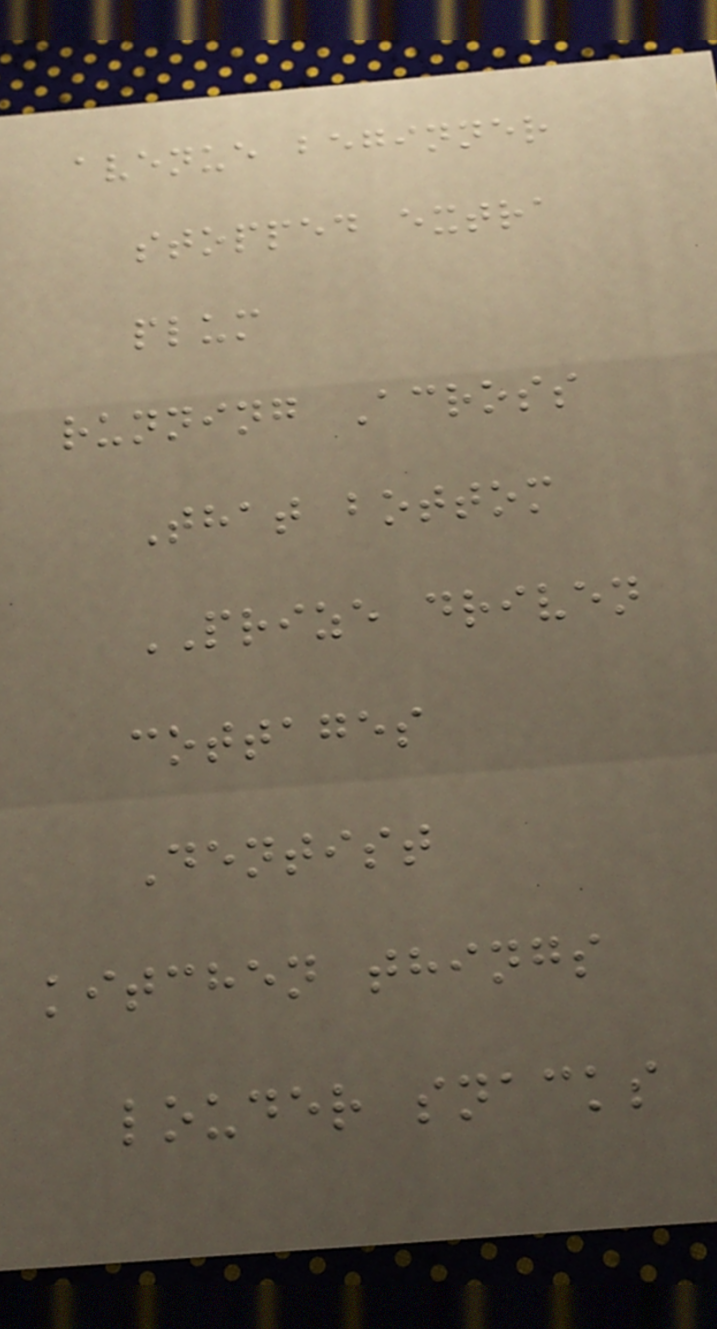avenue beginner
stopped extra
plum
running Across
That bottom
PRIZE driven
cottages
Dentist
kitchen things
louder snacks
